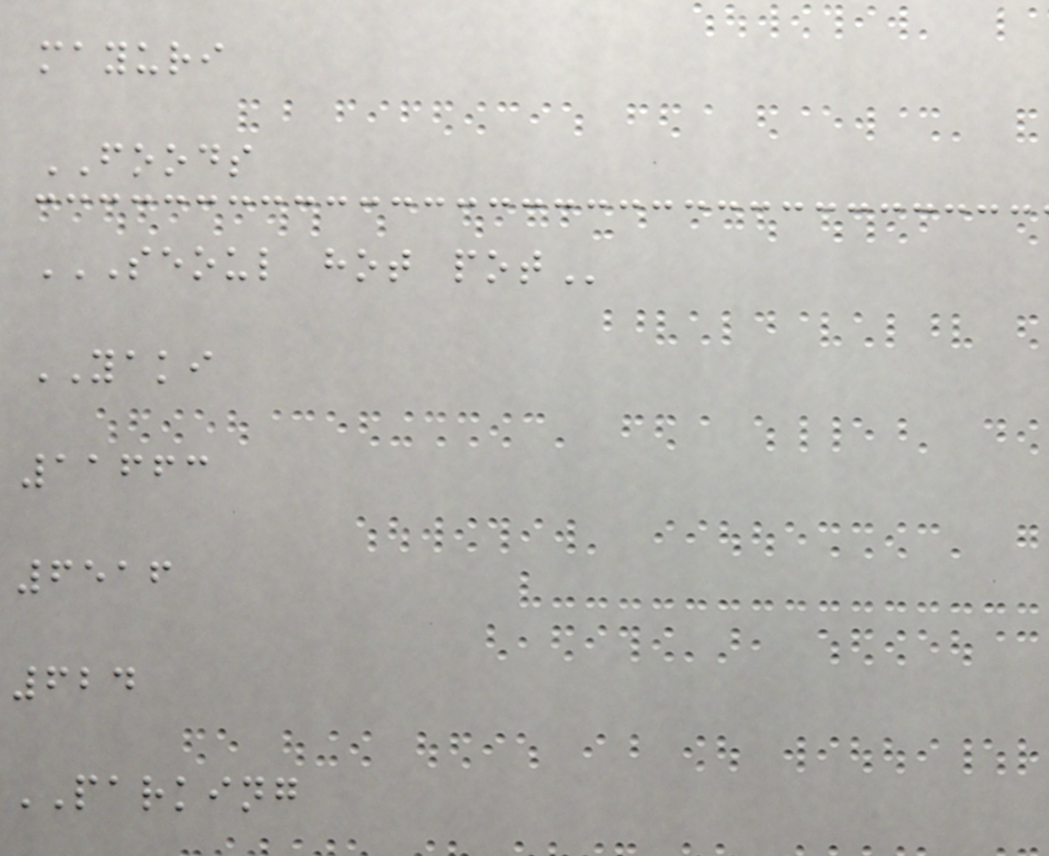mayuri
FOODS
SEOUL HOT POT
YAKI
11663
6516
624
PARKING
